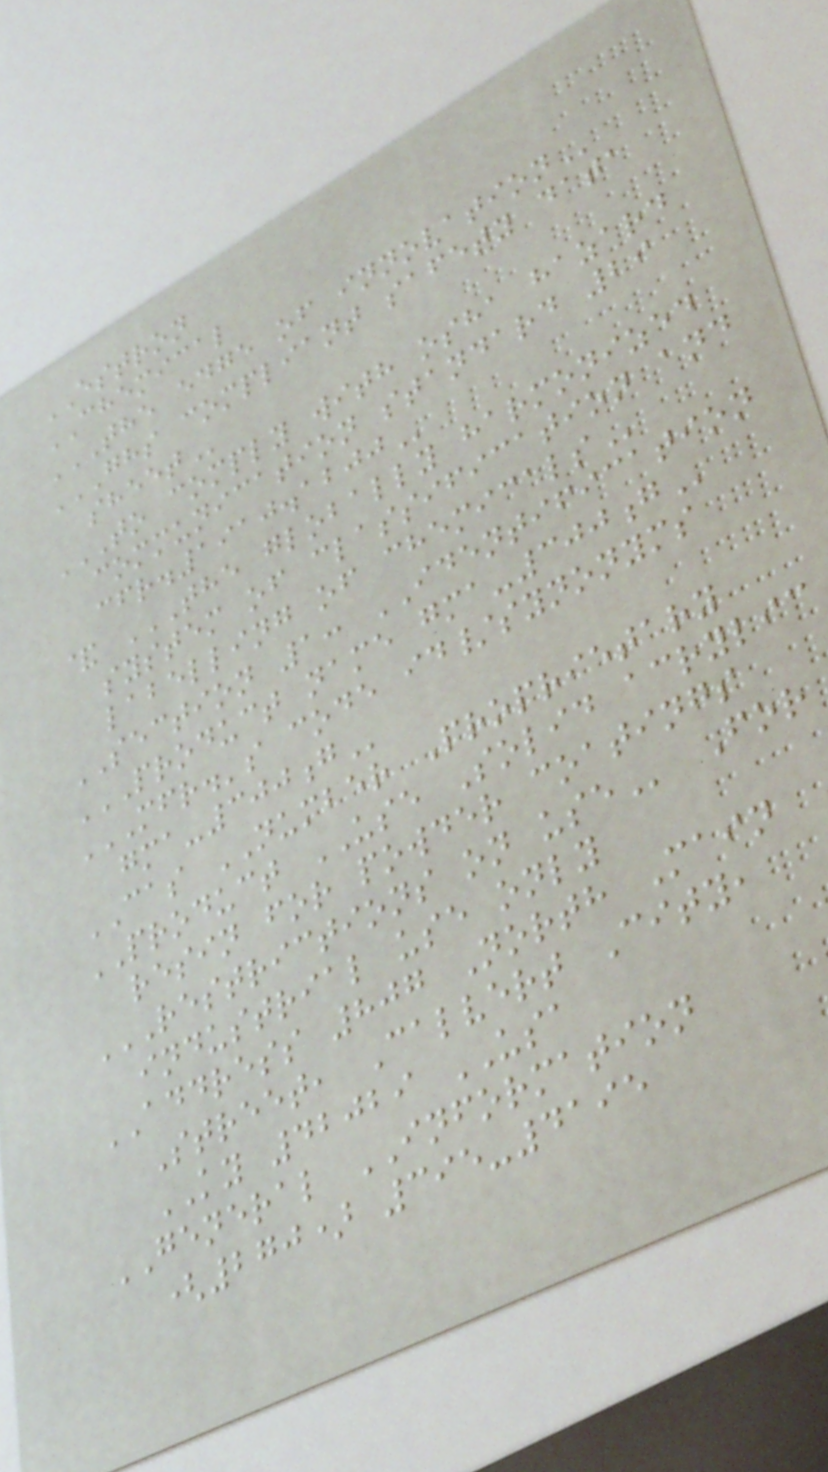ESTRON
CHEMICAL
THE EDGE OF INNOVATION
GHS COMPLIANT SAFETY DATA
SHEET
TO COMPLY WITH OSHA HAZARD
COMMUNICATION STANDARD 29
CFR.1910.1200
& THE GLOBALLY HARMONIZED
SYSTEM OF CLASSIFICATION AND
LABELLING OF CHEMICALS
SECTION 1: IDENTIFICATION
PRODUCT NAME GMA-300G
MFR.'S CODE ID/SYNONYMS
GMA-300G
CAS NUMBER Proprietary
PRODUCT USE Solid acrylic
resin for powder coatings
RESTRICTIONS ON USE For
industrial use only
ADDRESS 807 North Main
Street, Calvert City,
KY 42029 USA
GENERAL INFORMATION
(270) 395-4195
